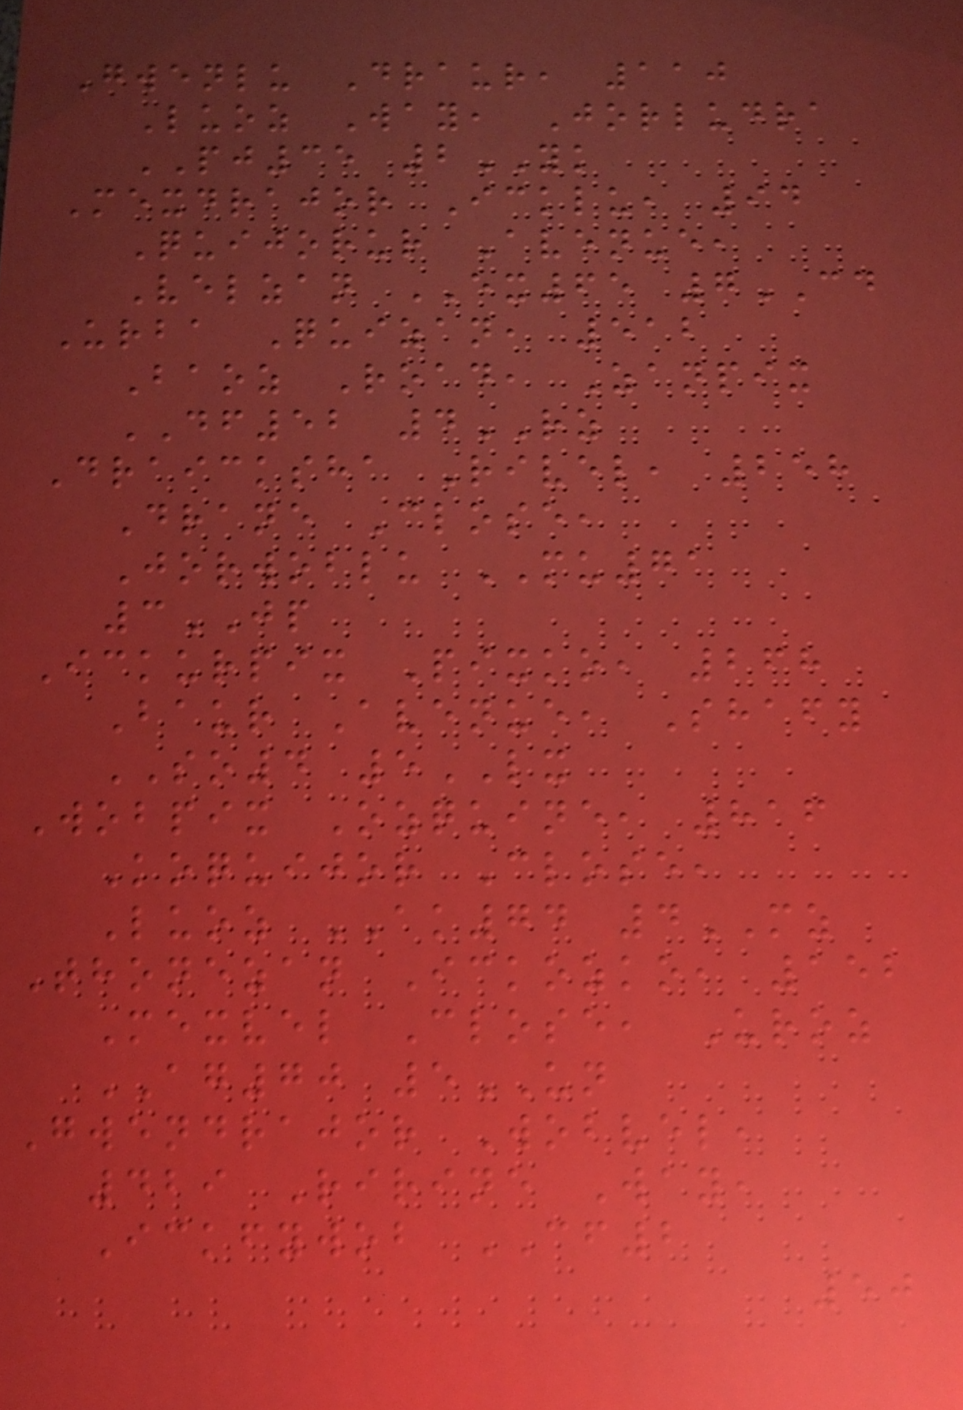Gwenlu Draur, 110
Luoz Way, Jorludra
PJ35 2YK
Mexdrajor Icklu, 94
Quijorur Avenue,
Velzan EX65 7CD
Urba Quizan, 512
Baoz Road, Zanpix
DF52 4RZ
Draicksha Rivel, 258
Drane Close,
Jorwoblu MU71
3JP
Ickurpix Pixko, 268
Baur Avenue, Shafy
SO4 5LX
Wobpix Ozquine, 816
Koquijor Close,
Luoz AK74 4MZ
Thonezan Ickozko, 152
Mexvel Close, Uroz
AG70 5UN
Gwendrajor Wobvel,
429 Ririne Way,
Ickfywob CF2
50
